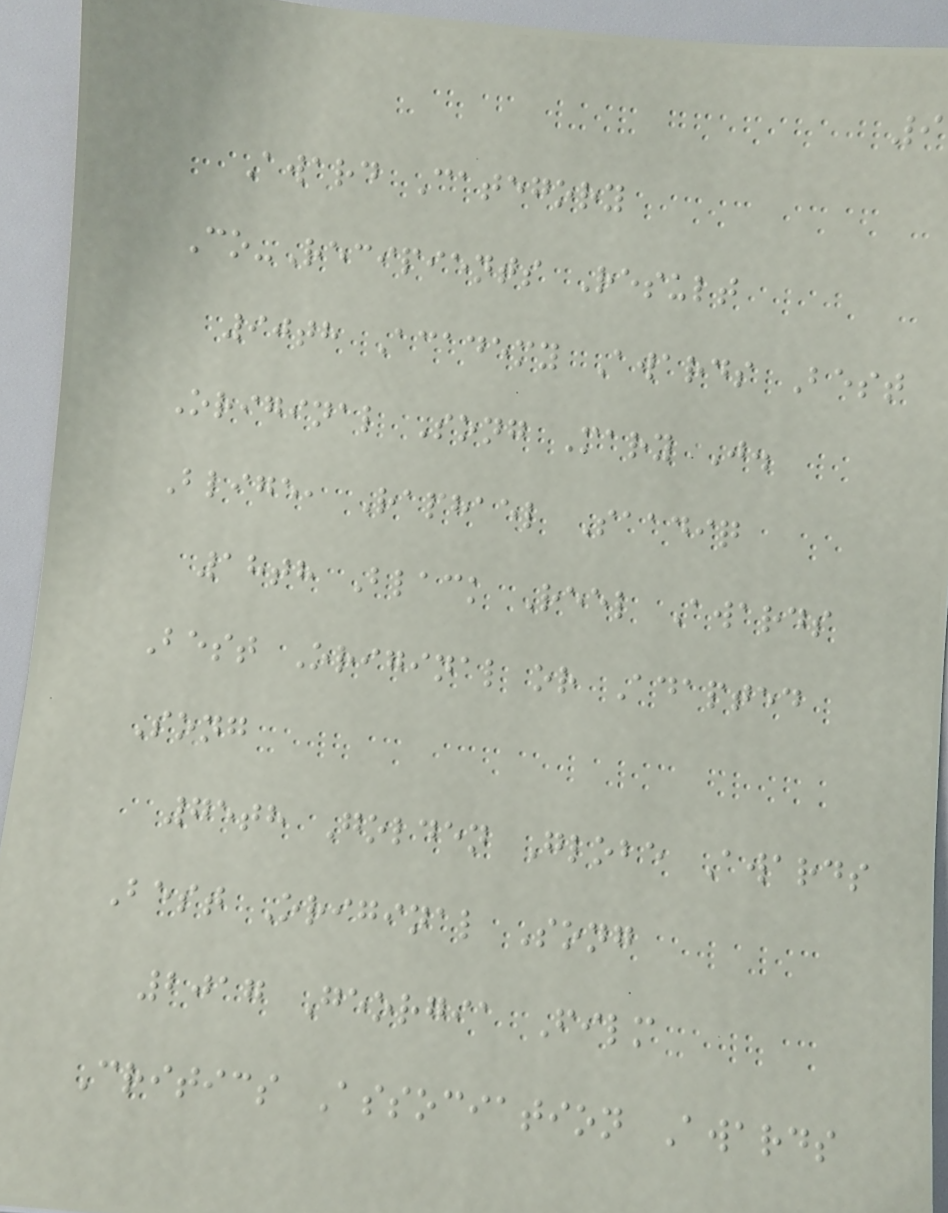9
Award Category
Co-Recipients Result
90th Academy Awards Best
Original Song Mary J.
Blige, Raphael Saadiq
18th Black Reel Awards
Best Original or Adapted
Song
75th Golden Globe Awards
Best Original Song
2017 Georgia Film
Critics Association Awards
